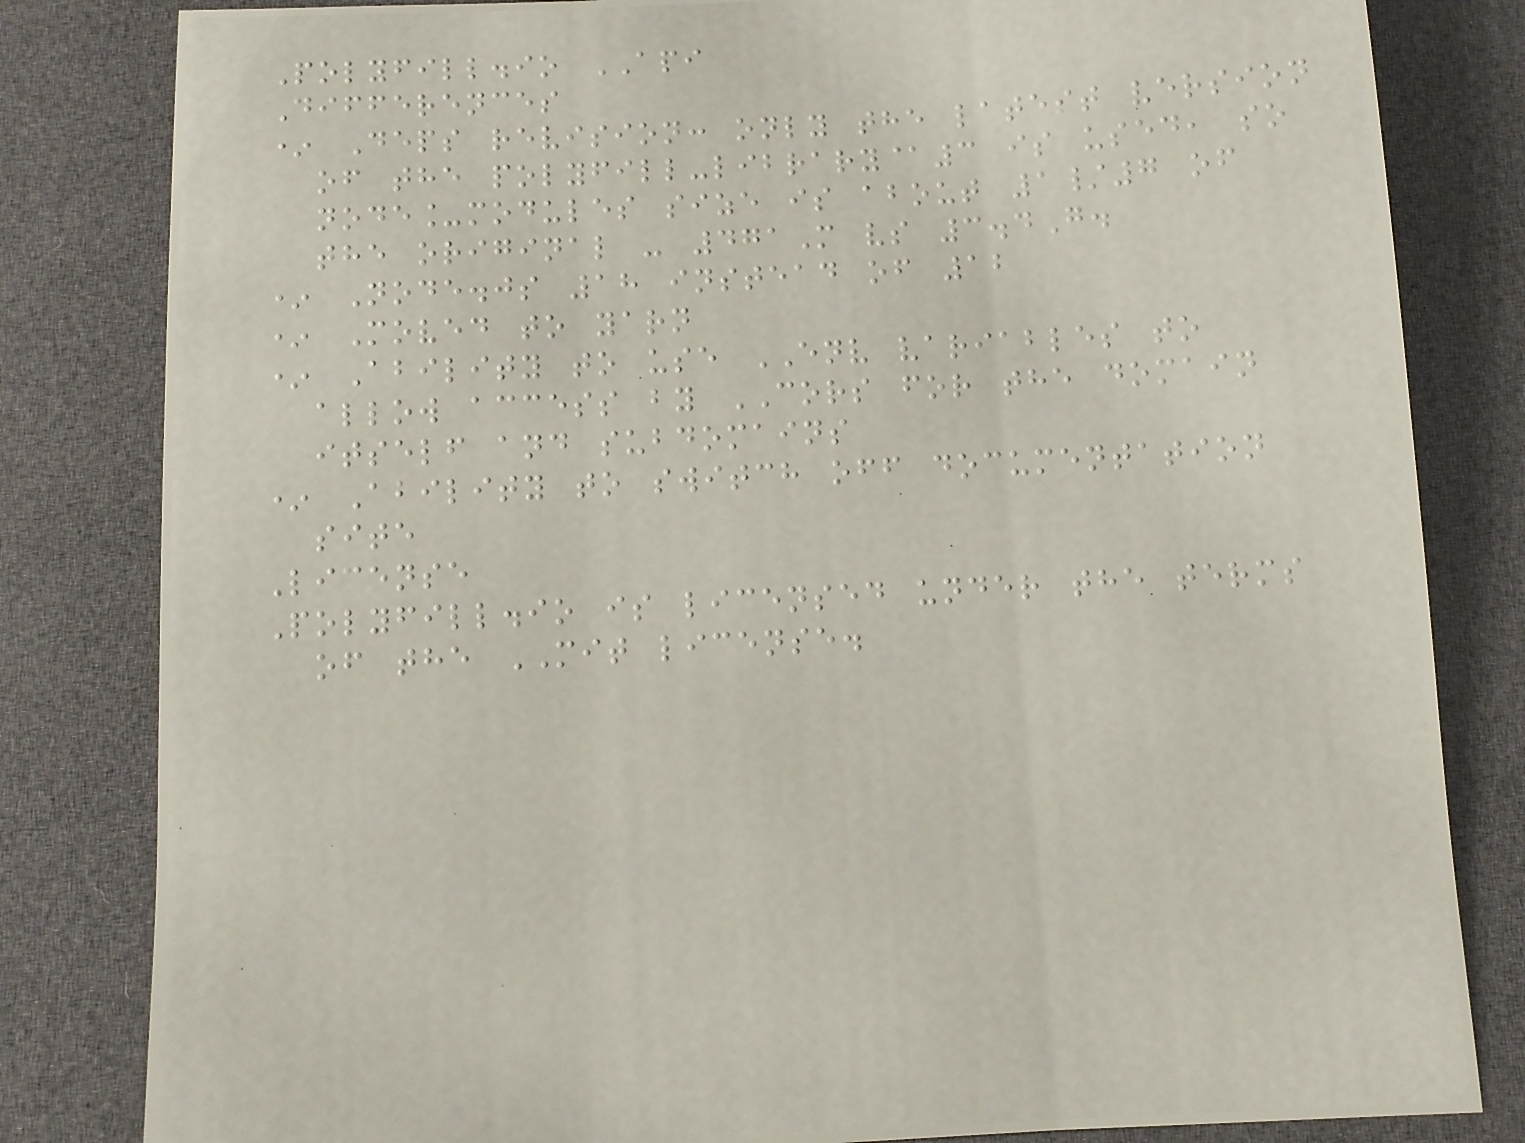Polyfill.io API
Differences
* Deps revision: only the latest version
of the polyfill-library@3 is used, so
node_modules size is about 1/7 of
the original - 471M vs 3.4G.
* Node.js 18 instead of 12
* Moved to yarn
* Ability to use ENV variables to
allow access by CORS for the domain
itself and subdomains
* Ability to switch off documentation
site
License
Polyfill.io is licensed under the terms
of the MIT license.
